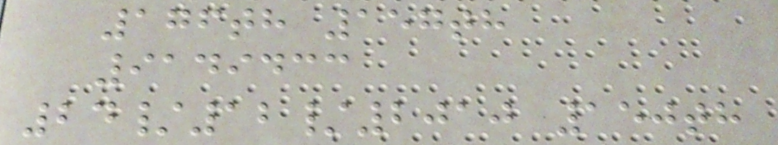176th 157th
9149433
24/12/2010 150th
